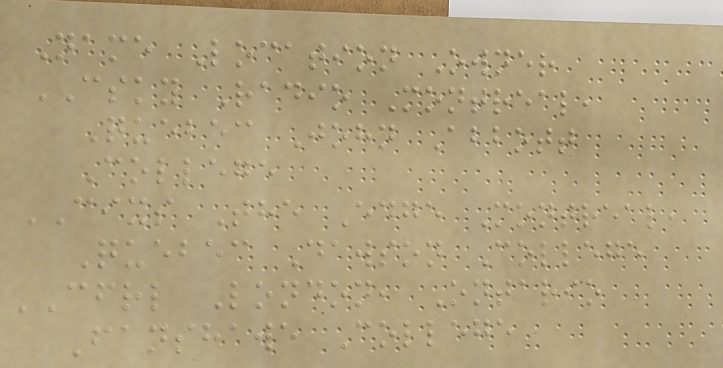Name Location Owner
CSKY Radio Montreal,
Quebec John Abbott
College
CIXS The Edge Montreal,
Quebec Dawson College
CFRL London, Ontario
Fanshawe College
